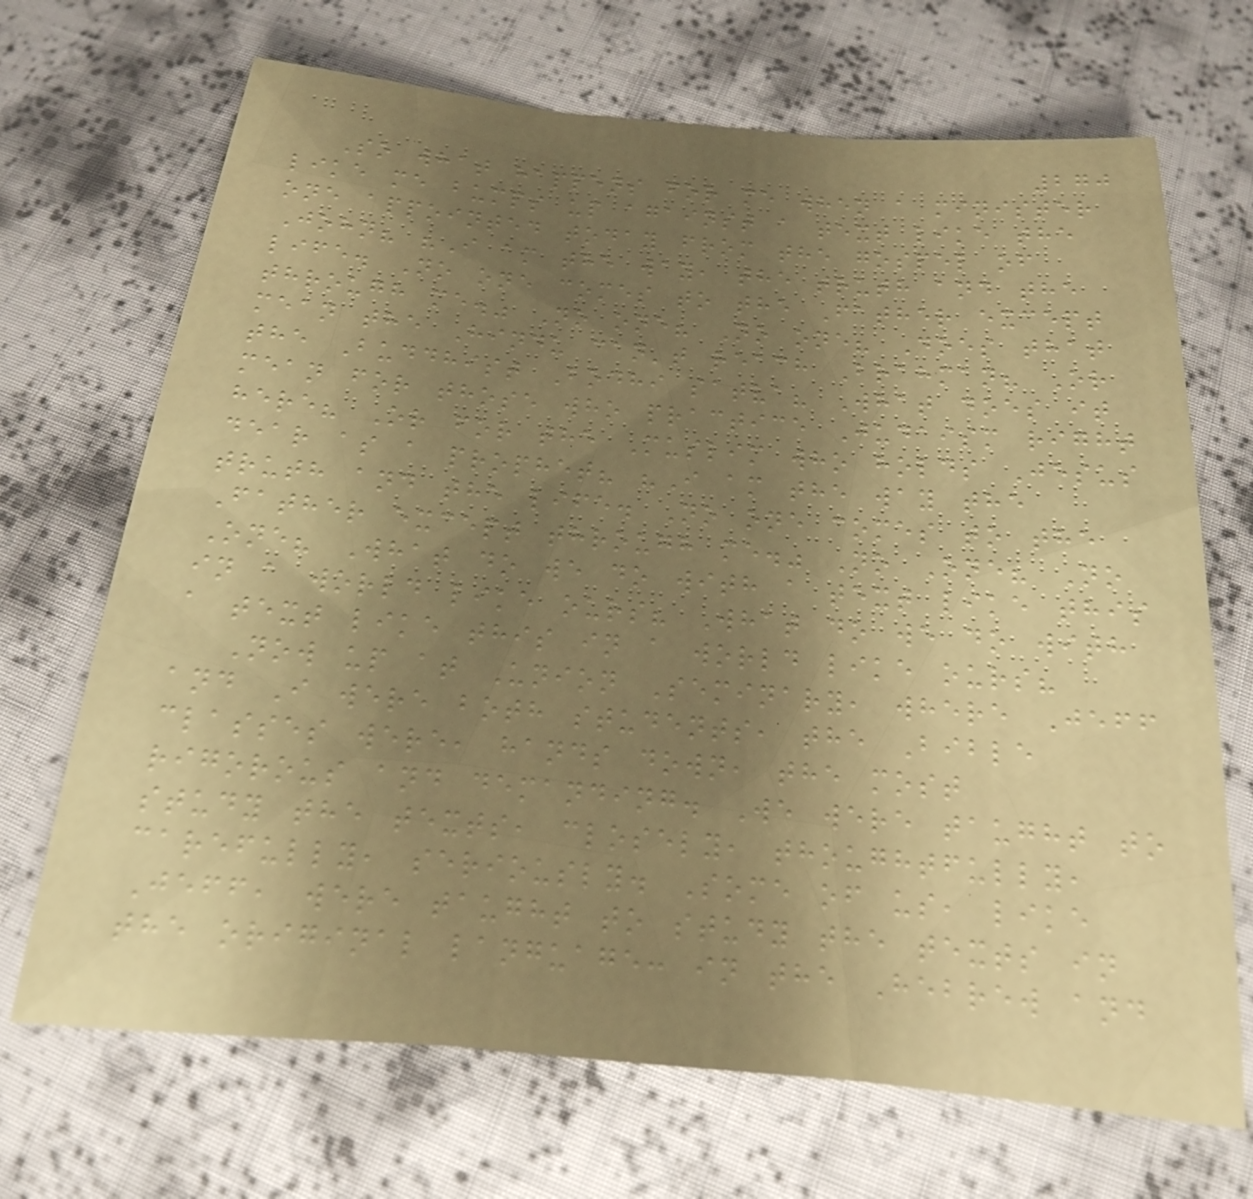270
So what happens for me when a minister
like me bumps up against a text like the
one appointed today from the gospel of
John? "I am the way, the truth and the
life. No one comes to the Father except
through me." No one? No one? Does that
mean the Hindu can't reach Brahman? Or
the Buddhist Bodhi satva? What does it
mean for those who practice Judaism right
here? Or for the Muslim who holds Jesus
dear as a prophet? "I am the way the
truth and the life. No one comes to the
Father except through me." No One? No
One? What do we do with a text like this
in a world like ours? What do we do with
a text like this in a world like ours?
Now up at Union Seminary, where Jeff
and I were both students, the Bible
classes were, hands down, the most
rigorous and demanding. We were taught to
study the texts, closely, thoughtfully,
carefully, seriously. Some of us, like
Jeff, were taught to study the texts in
the original language: in the Hebrew and
